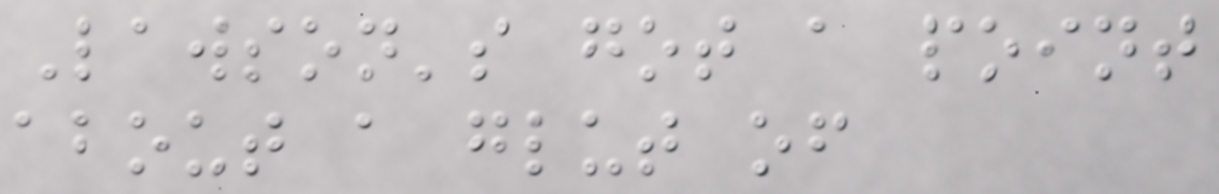Lawson's got a point
about a glut of
